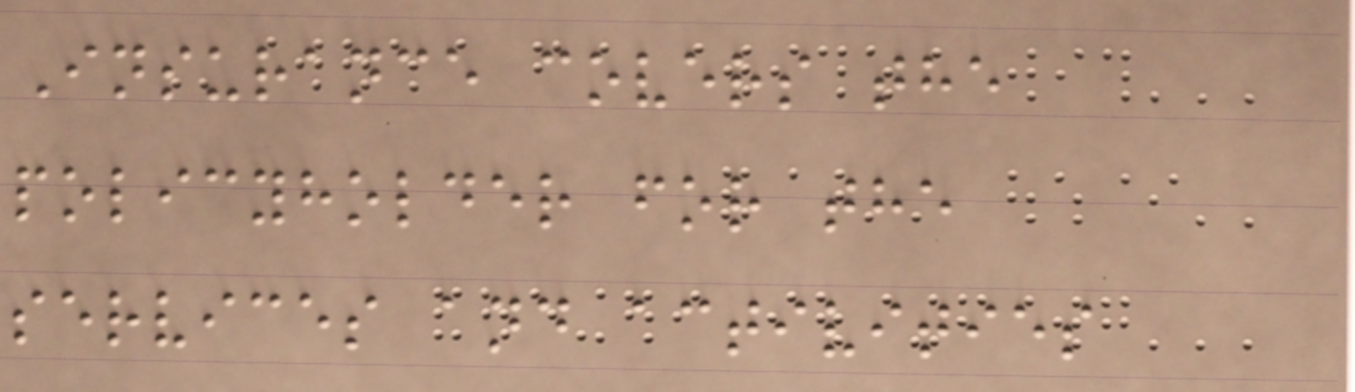Insurance covers the
policyholder for the
services and activities
